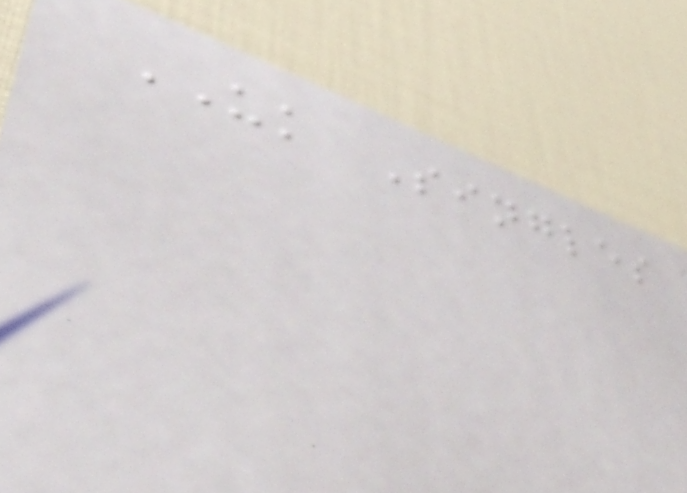UK Singles
